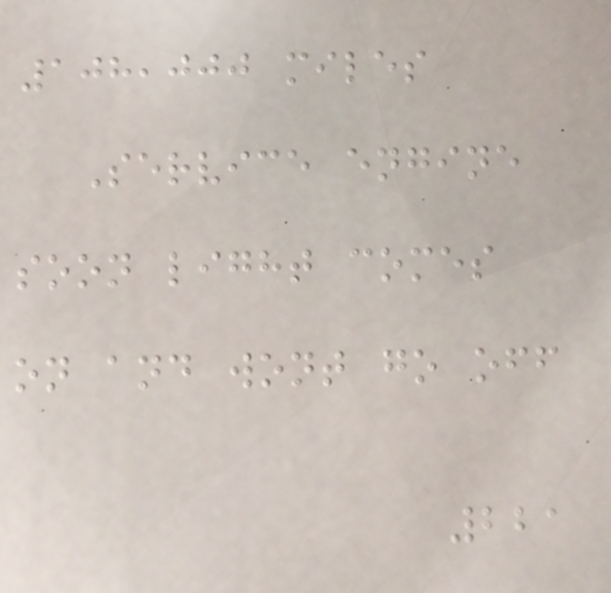108,000 miles
Service engine
soon light comes
on and wont go off
221
